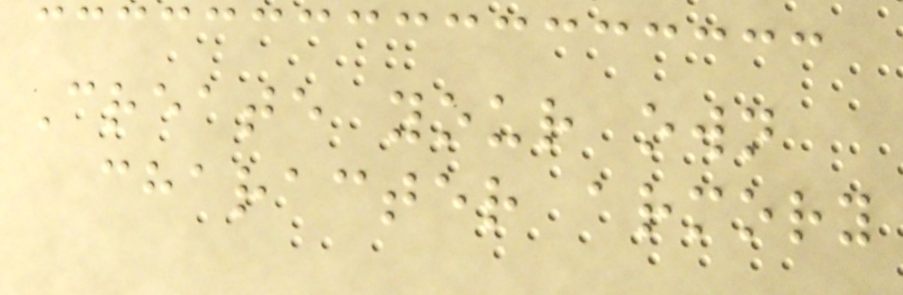Create your own
character armory
